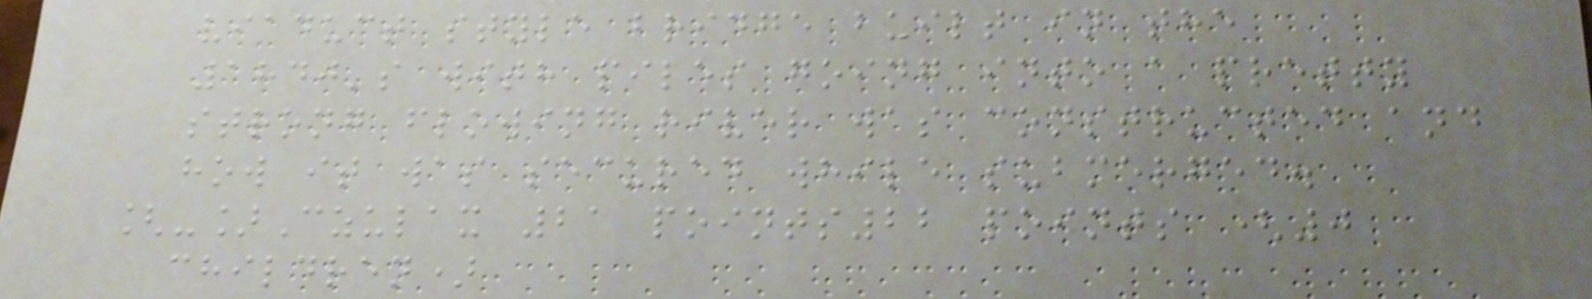viaduct style bridge built in the
1840's with piles going into a pretty
strong flowing river was constructed and
how it was secured while submerged.
[-]Czulax 21 points22 points (0
children)
